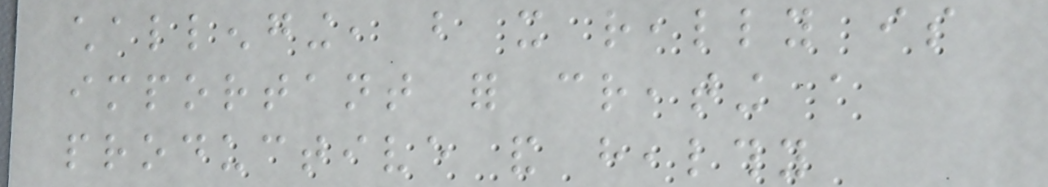challenging, but it really is
important for creating a
productive and healthy
